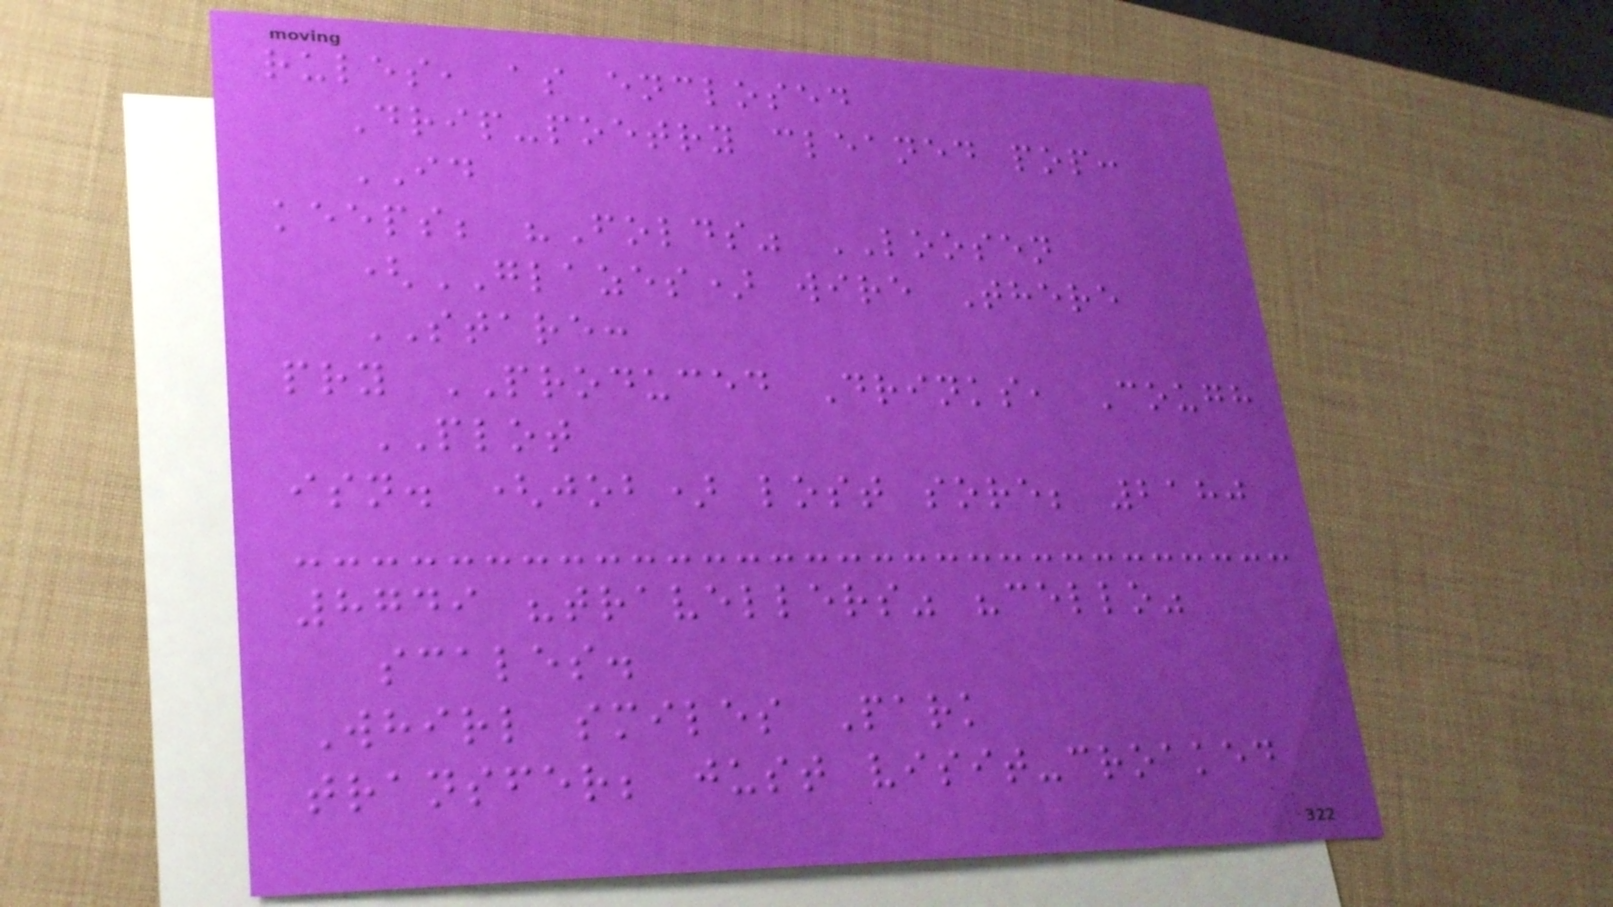rules, as enclosed
Drip-poetry cleaned pop:
ID
keeps; "Folds" LOOSEN
(GLAZES) wire There
STARE:
pry PRODUCED Drinks, Cough
PLOT
isn. (job) lost sore; 2180
8749 "travellers" "cello"
scales.
Whirl smiles Park
transfer; just visit-croaked
